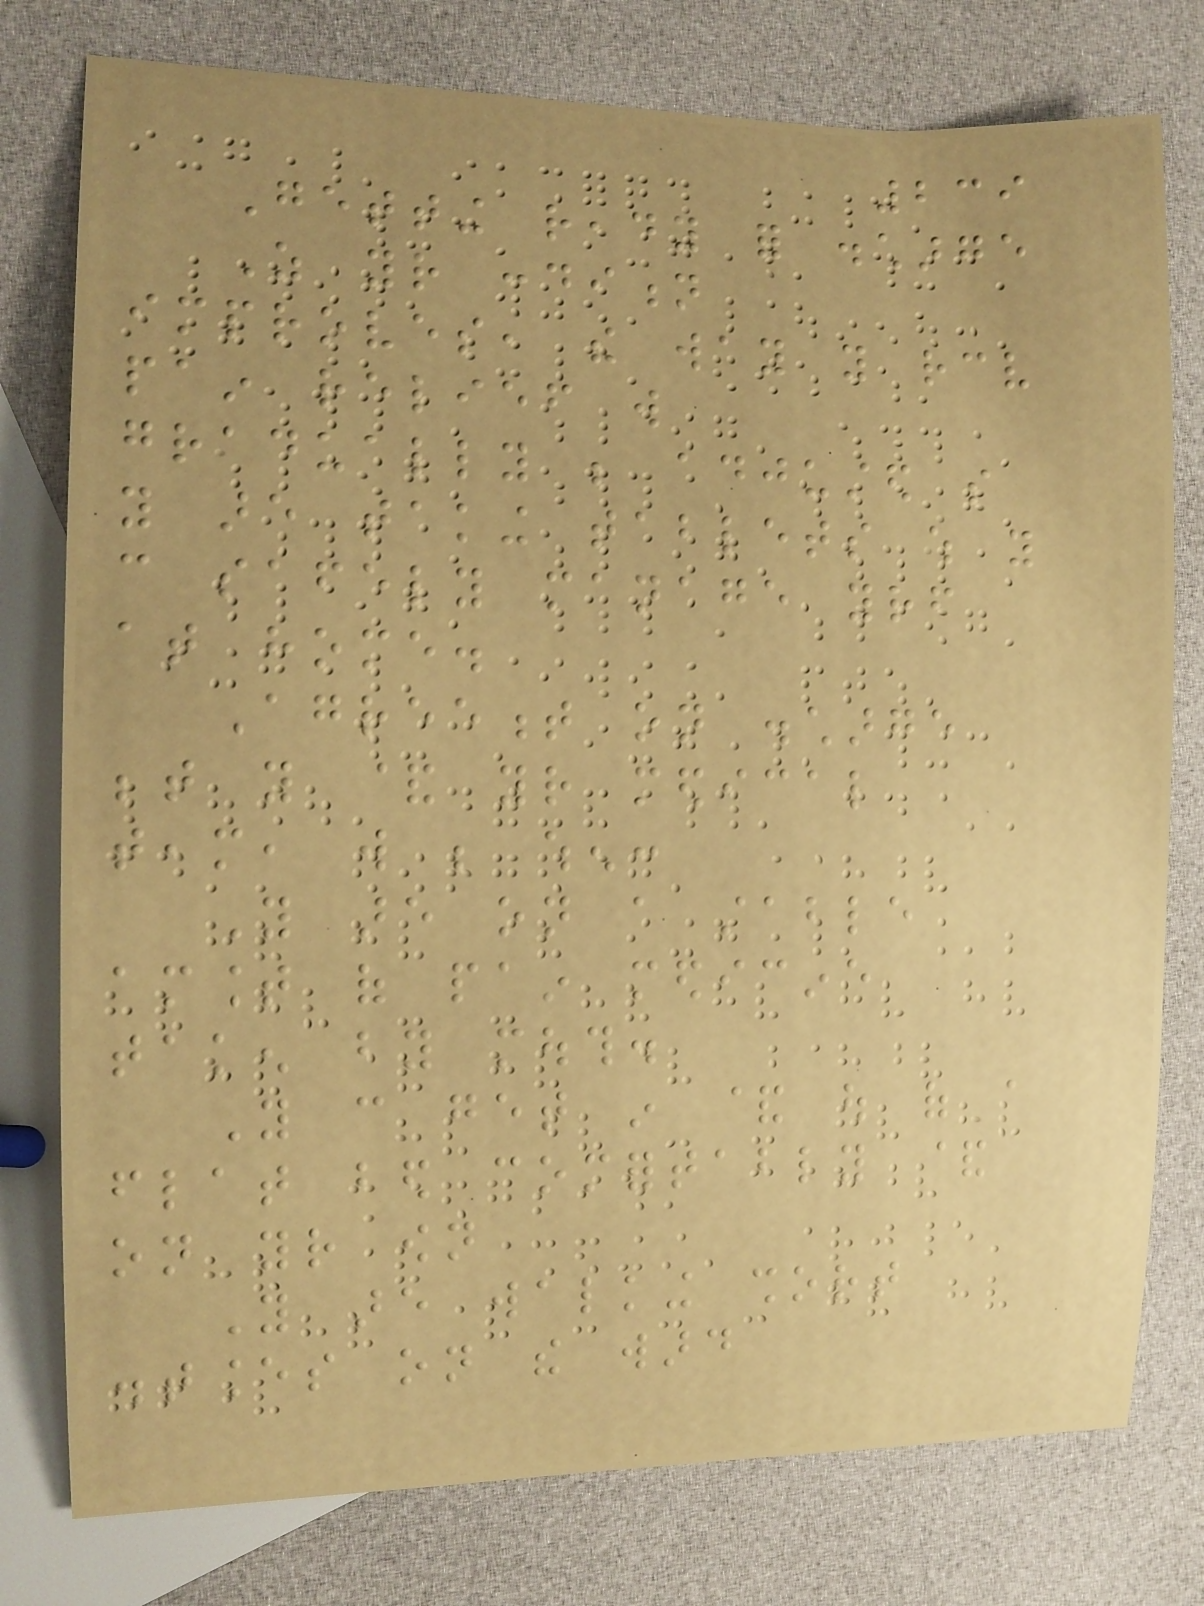239
Getting ready for discharge
As your condition
improves, the way you receive
pain relief will
gradually be adjusted so
you are taking tablets which you
can safely manage yourself
at home.
Agreement on discharge
between you & your medical
team, will be when:
You are on a stable
amount of pain medicine
taken by mouth.
You can get in & out of a
flat bed comfortably &
on your own
You are walking short
distances on the ward
